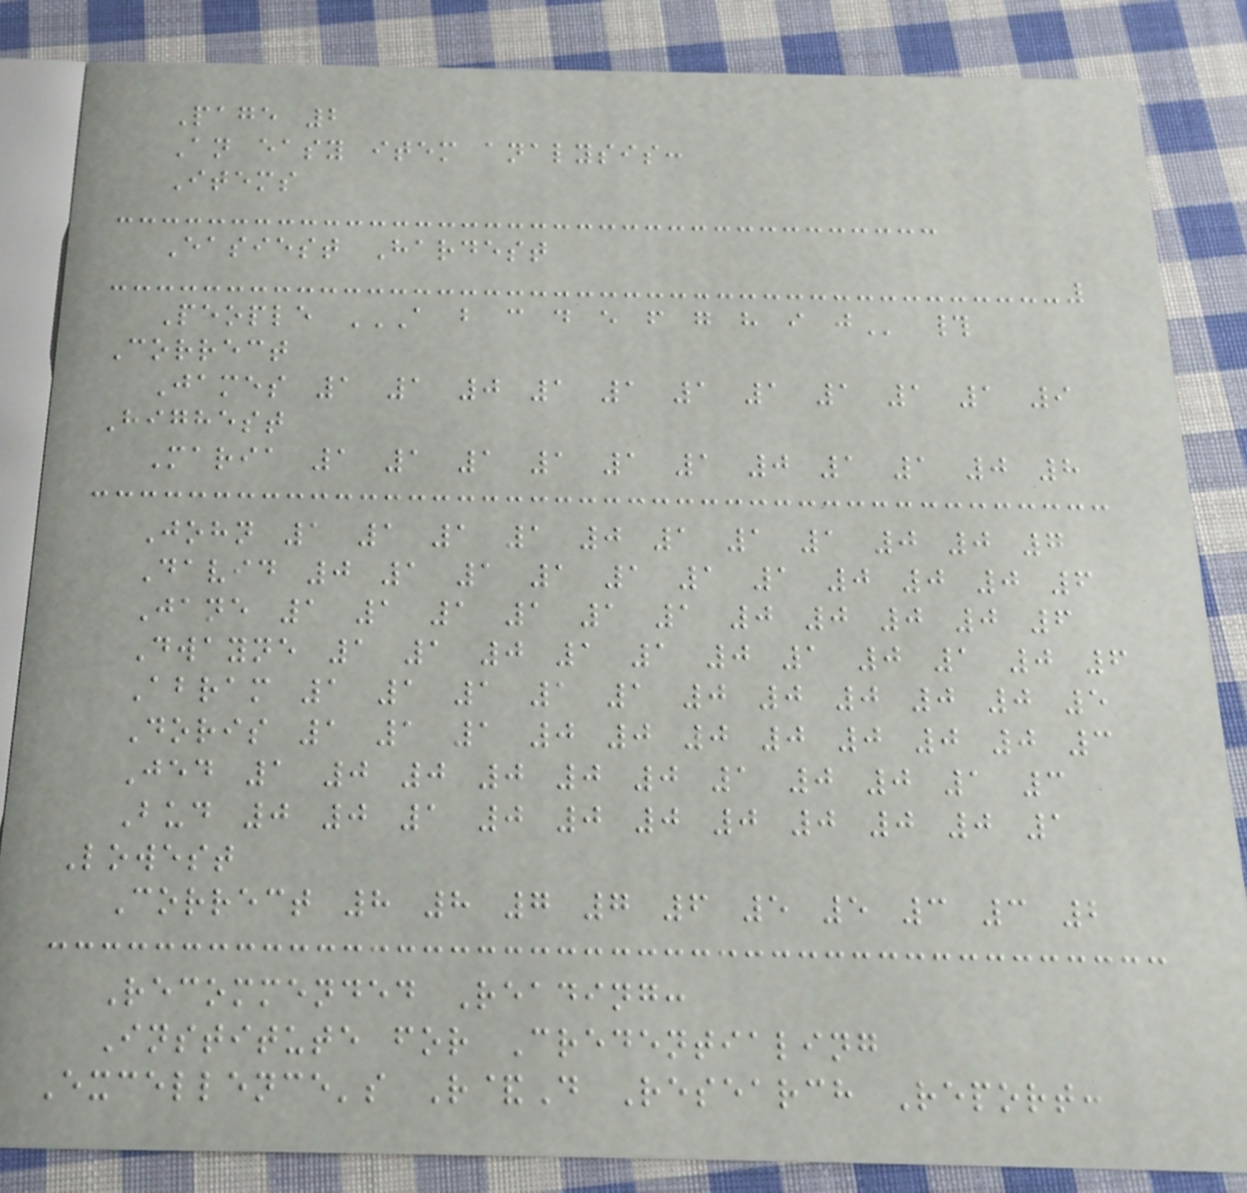Page 2
An easy item analysis:
Items
Easiest Hardest
People A B C D E F G H I J #
Correct
James 1 1 0 1 1 1 1 1 1 1 9
Highest
Maria 1 1 1 1 1 1 0 1 1 0 8
John 1 1 1 1 0 1 1 1 0 0 7
David 0 1 1 1 1 1 1 0 0 0 6
Jane 1 1 1 1 1 1 0 0 0 0 6
Dwayne 1 1 0 1 1 0 1 0 1 0 6
Abram 1 1 1 1 1 0 0 0 0 0 5
Doris 1 1 1 0 0 0 0 0 0 0 3
Jed 1 0 0 0 0 0 1 0 0 1 3
Bud 0 0 1 0 0 0 0 0 0 0 1
Lowest
Correct 8 8 7 7 6 5 5 3 3 2
Recommended Reading:
Institute for Credentialing
Excellence's R&D Research Report:
